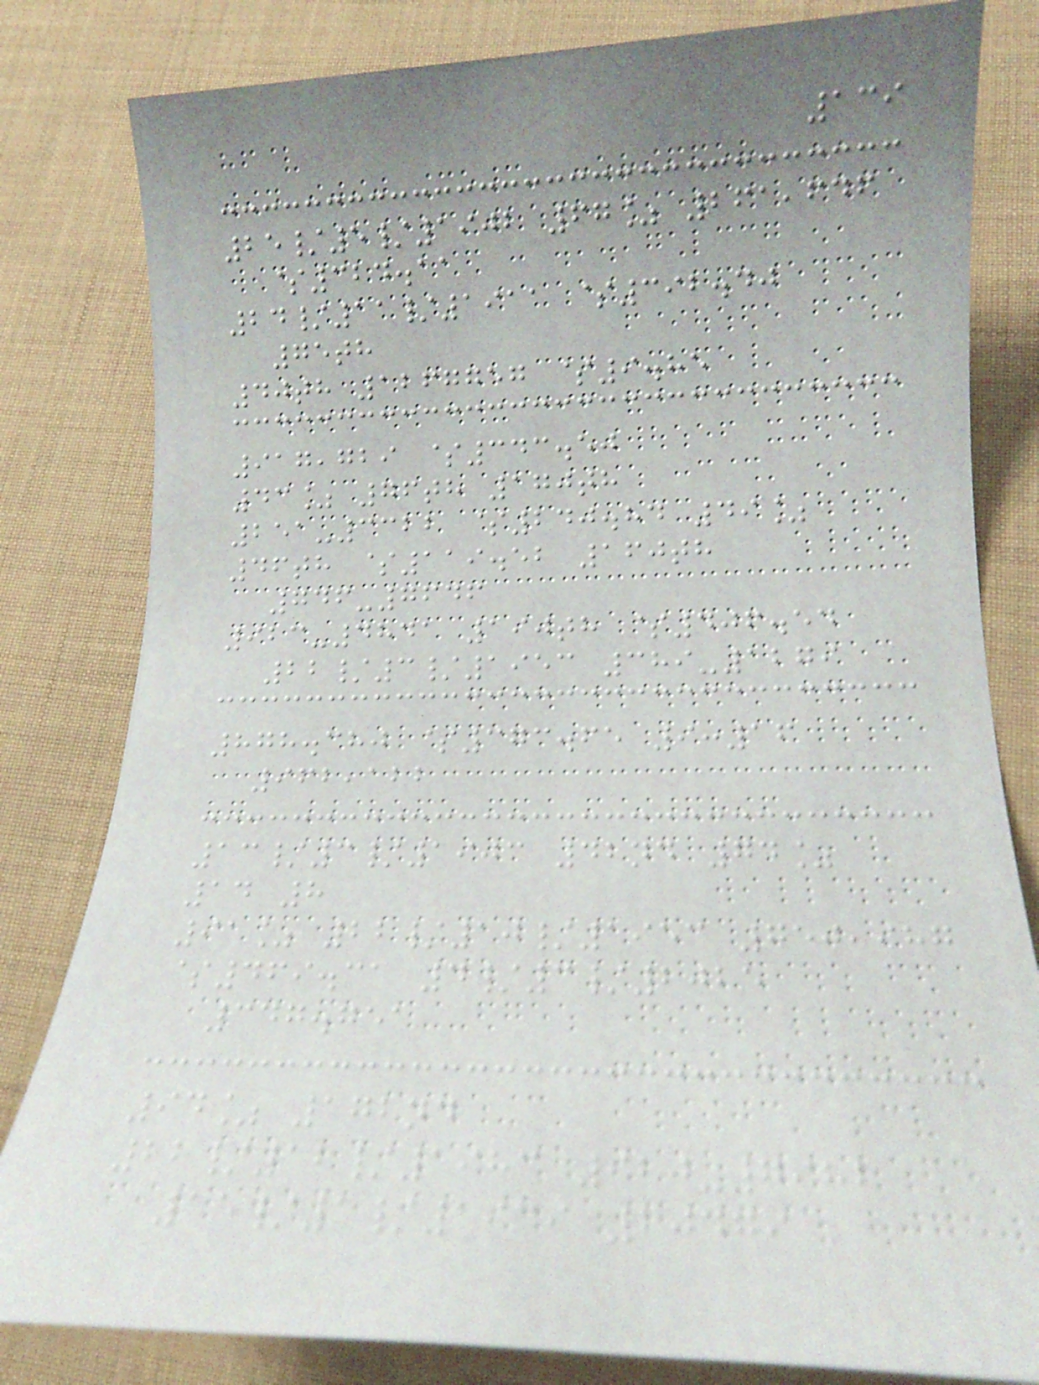139
25/5/1902 67% 261,646
$324.11
24/11/1911 $392.40
75th
40th 1267757 $9.85
917,729 $343.50
43% 76th 170th
251-3322 $240.84 49%
46th $119.52 160th
746-7646
923-4841 190th $406.54
22/3/1953 389-1279
878.380 $373.65 9:16
962,122
13/3/1903 42nd 74%
14 8
91% 22/10/1953 750,987
$469.31 4/3/2025
347.751
94% 172nd
22/12/1983 920-7982
15/1/1939 20479
